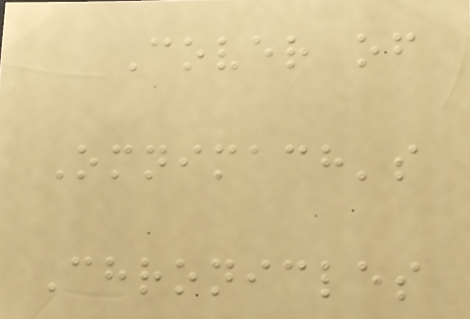Cover of
Omnimach's
Chronicles
